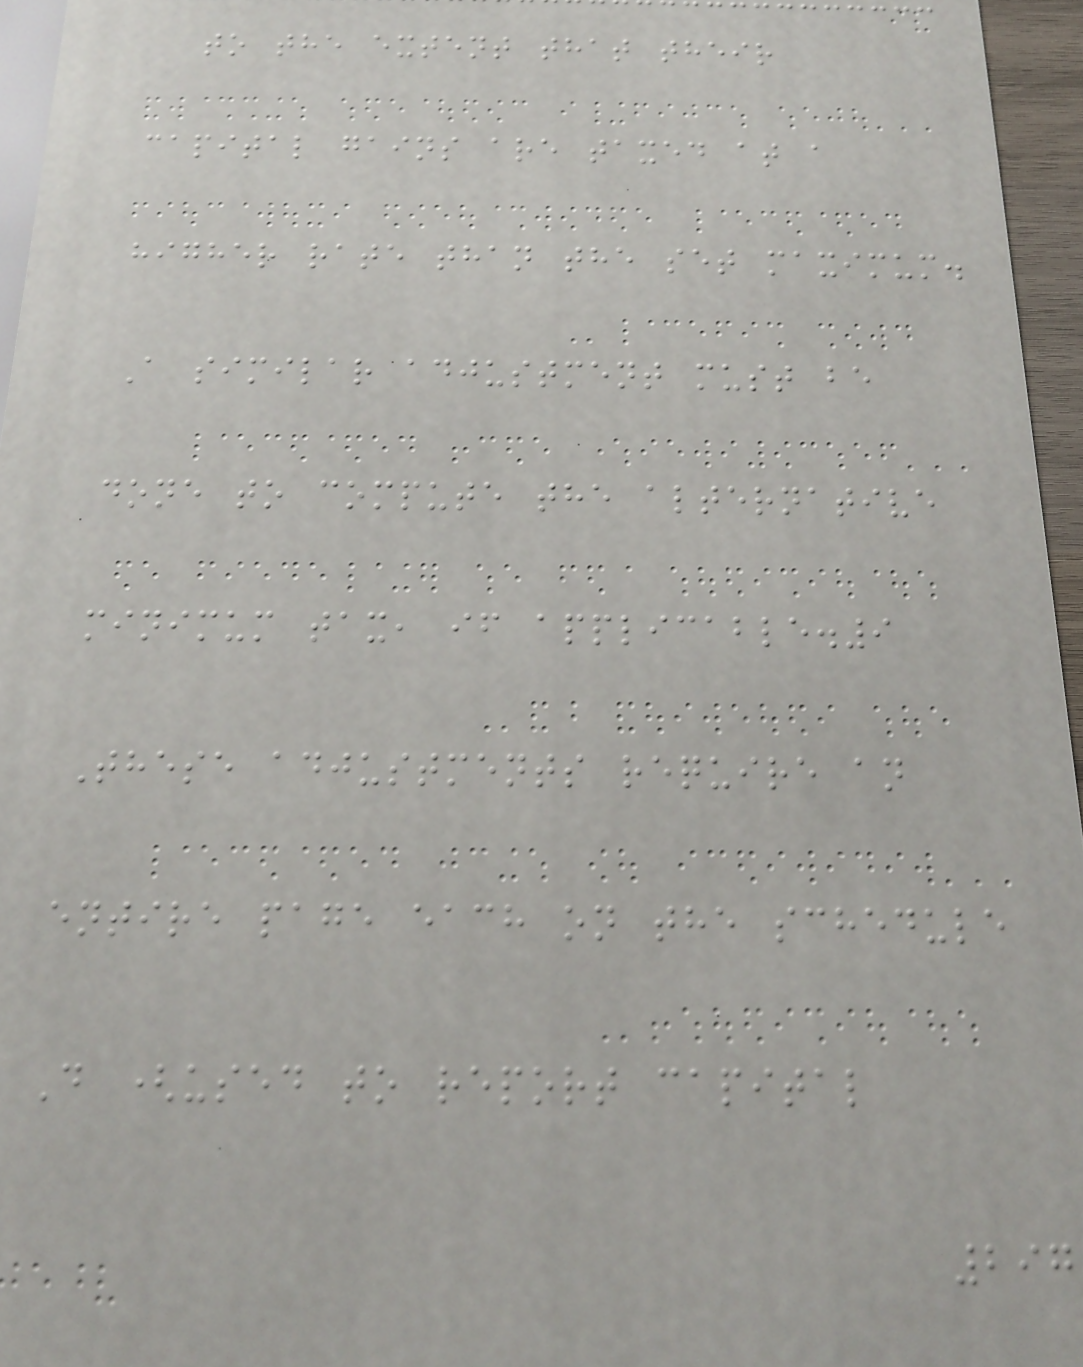to the extent that their
capital gains are taxed at a
higher rate than the set maximum.
A similar adjustment must be
done to compute the alternative
minimum tax, if applicable.9
These adjustments require an
entire page each on the schedule
D (used to report capital
297
